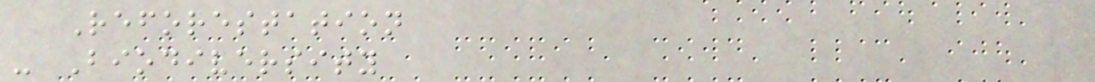Reforestation
- Biodiversity
